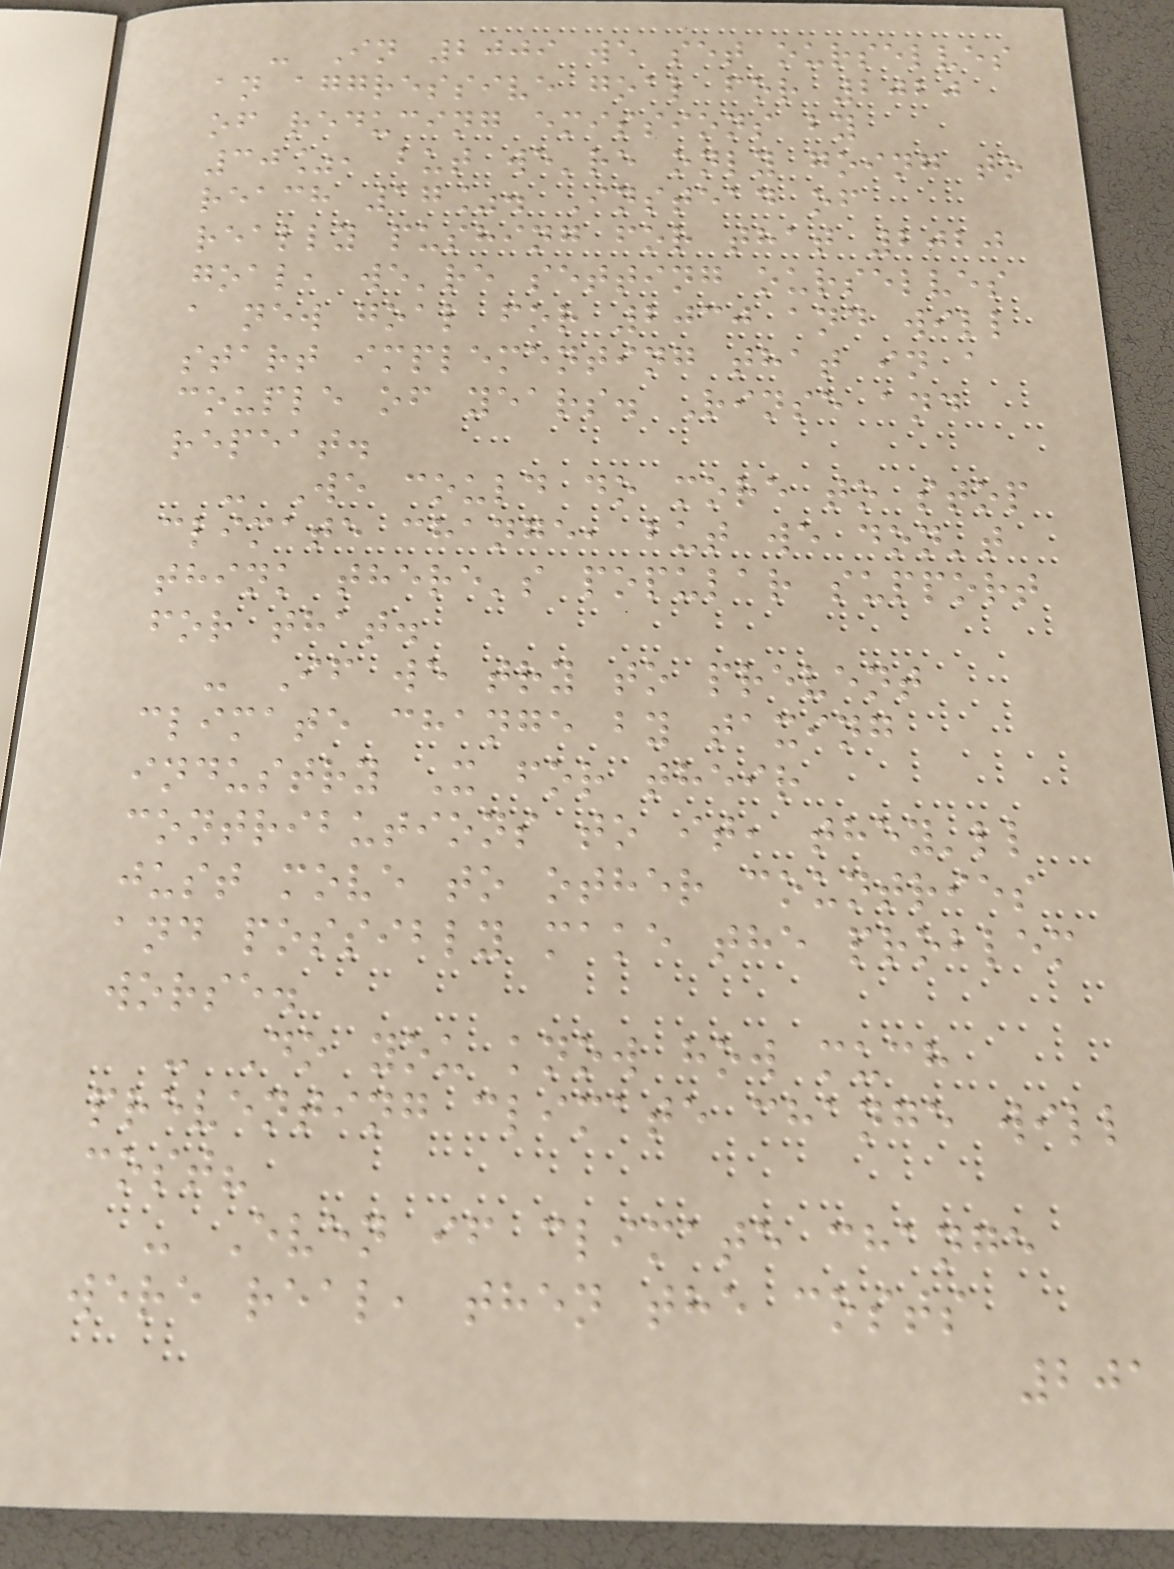- In 2009 we set ourselves
an aggressive goal for 2020
of reducing emissions by
30%, but we're only going to
reach 17%. Instead of
really pushing for that 2020
goal, we're setting ourselves
a new goal for 2030 and will
start implementing that in a
couple of years. Rinse and
repeat.
- We could do more to stop
climate change, but we don't
think there's popular support
for that.
- If we try to prevent
climate change by taxing
industry X for their
contributions to it, they'll
just move to other countries
and possibly make the problem
worse.
- Do you know how much
preventing climate change will
cost?
- Even if climate change
were real, then the costs
201
